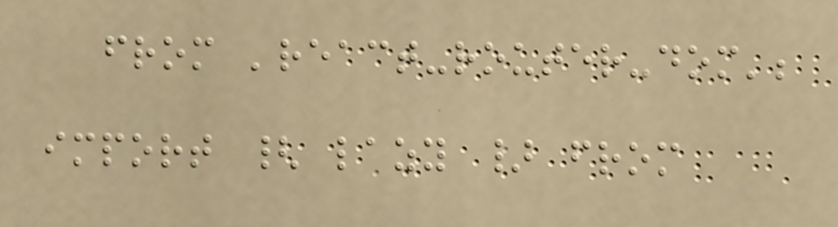from 'react-router-dom';
import { lazy } from
